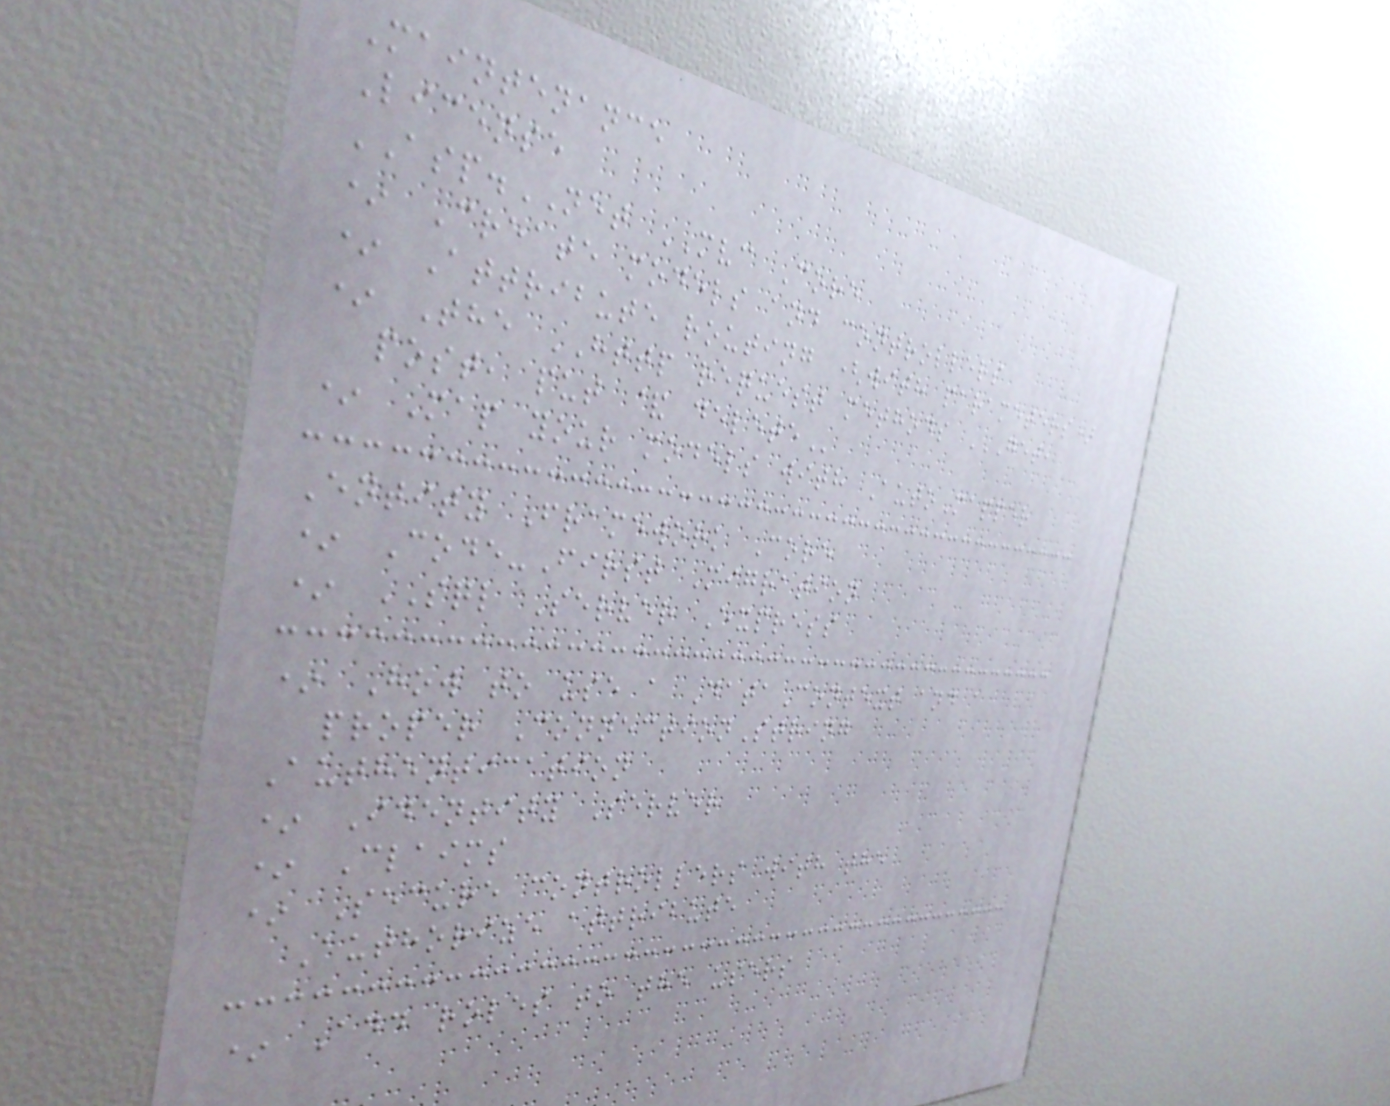Maintenance
License
ASP.NET MVC Core
* Create models and controllers
* Attribute routing (with parameters)
* The HTTP request methods GET,
POST, PUT & DELETE
* Map your models with AutoMapper
Entity Framework Core
* Code-First Migration
* SQL Server Express
* How to use a DataContext and a
proper ConnectionString
Authentication
* Identity Server
* Claims
* Secure controllers with the
Authorize attribute
* Add roles to the users
